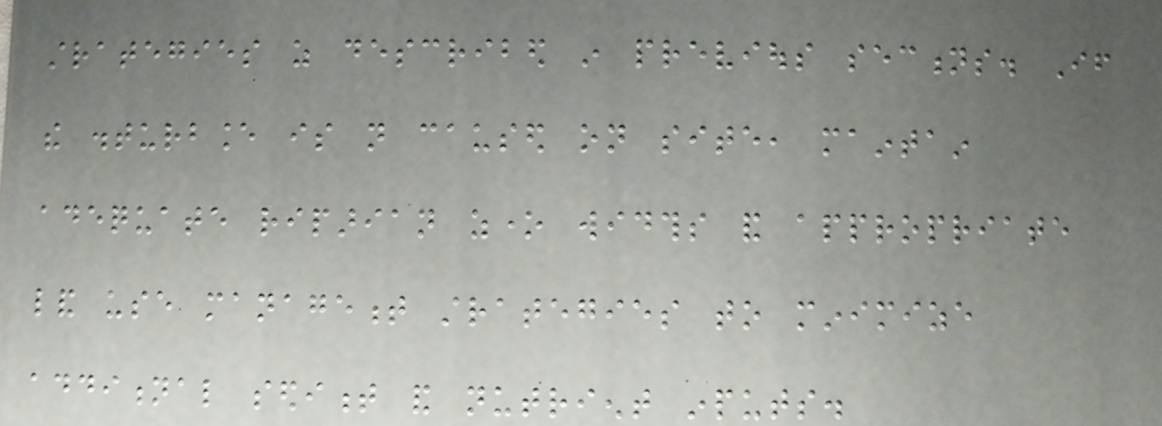strategies as described in previous sections. If
the disturbance is not caused on site, maintain
adequate riparian zone widths and appropriate
land use management strategies to minimize
additional sediment and nutrient inputs.
